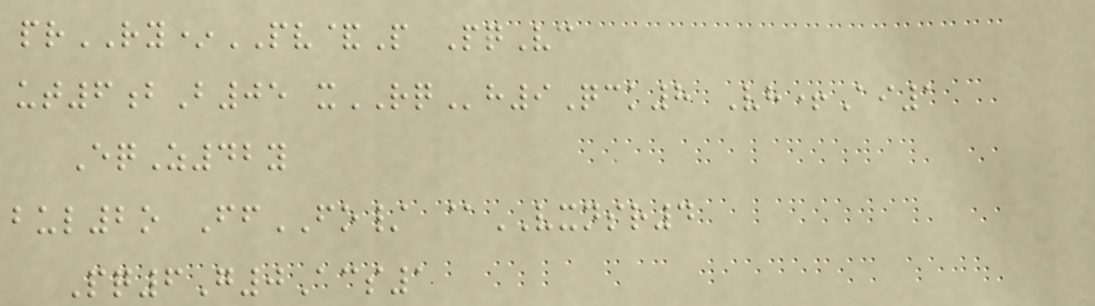prRY*PV&P PqVc
ut6bB05 xRQh9Qck8 Vh+Ai1
EqZ42y
bul2o FfFO/ @VXNSR4
Pq6G0Acs1
